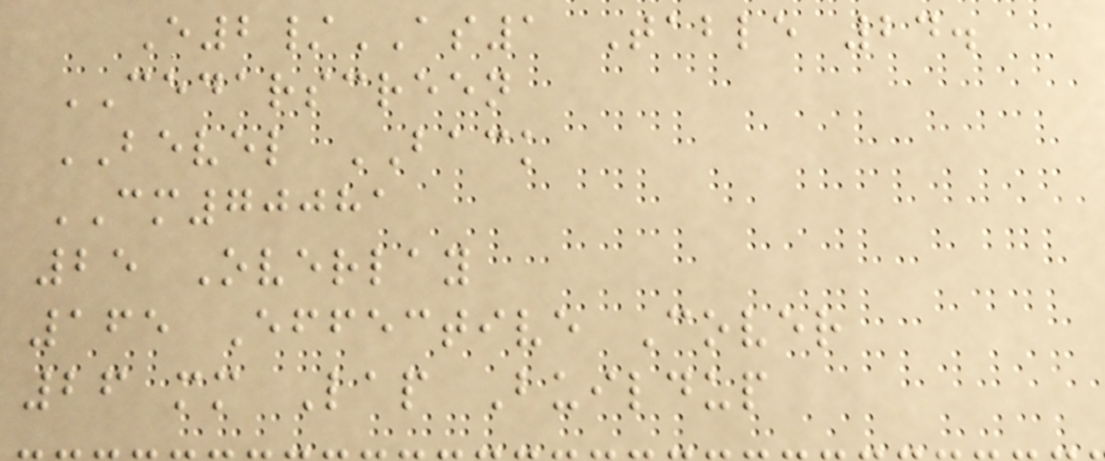E2/AS1 Table 24.
CEDARSCREEN
BEVEL BACK
CM70081
25 Overlay
165 Effective Cover
26 mm Lap Buildup
